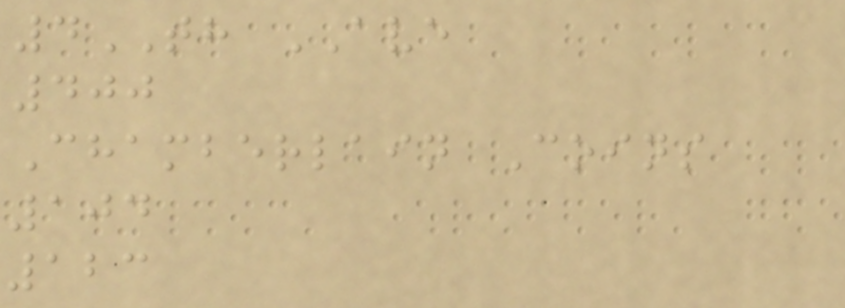4TH AVE
400
Chamberlain Coins
104
123
